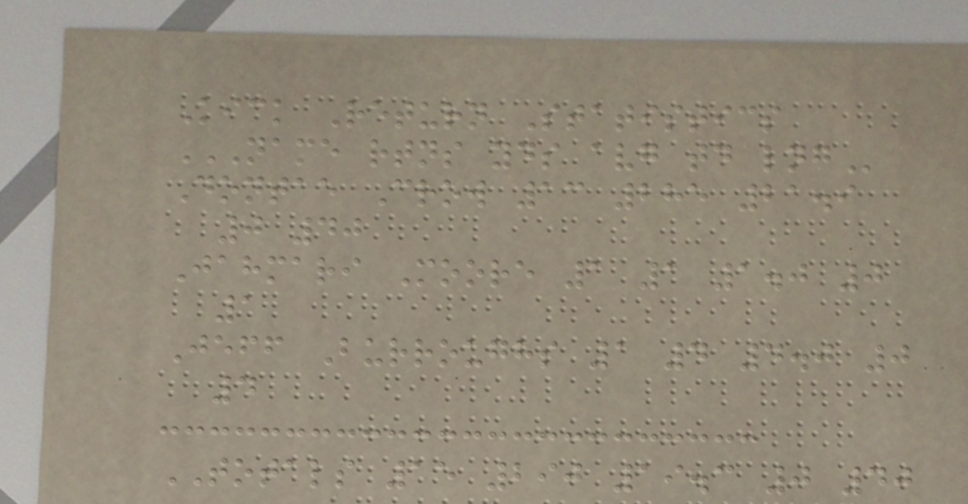Kick Return Statistics
NAME RTNS YDS AVG TD LNG
Dontae Crow 13 285 21.9
0 40
Jahmari Moore 1 1 1.0 0
1
Jeff Burroughs 1 4 4.0 0
4
TOTALS 15 290 19.3 0 40
